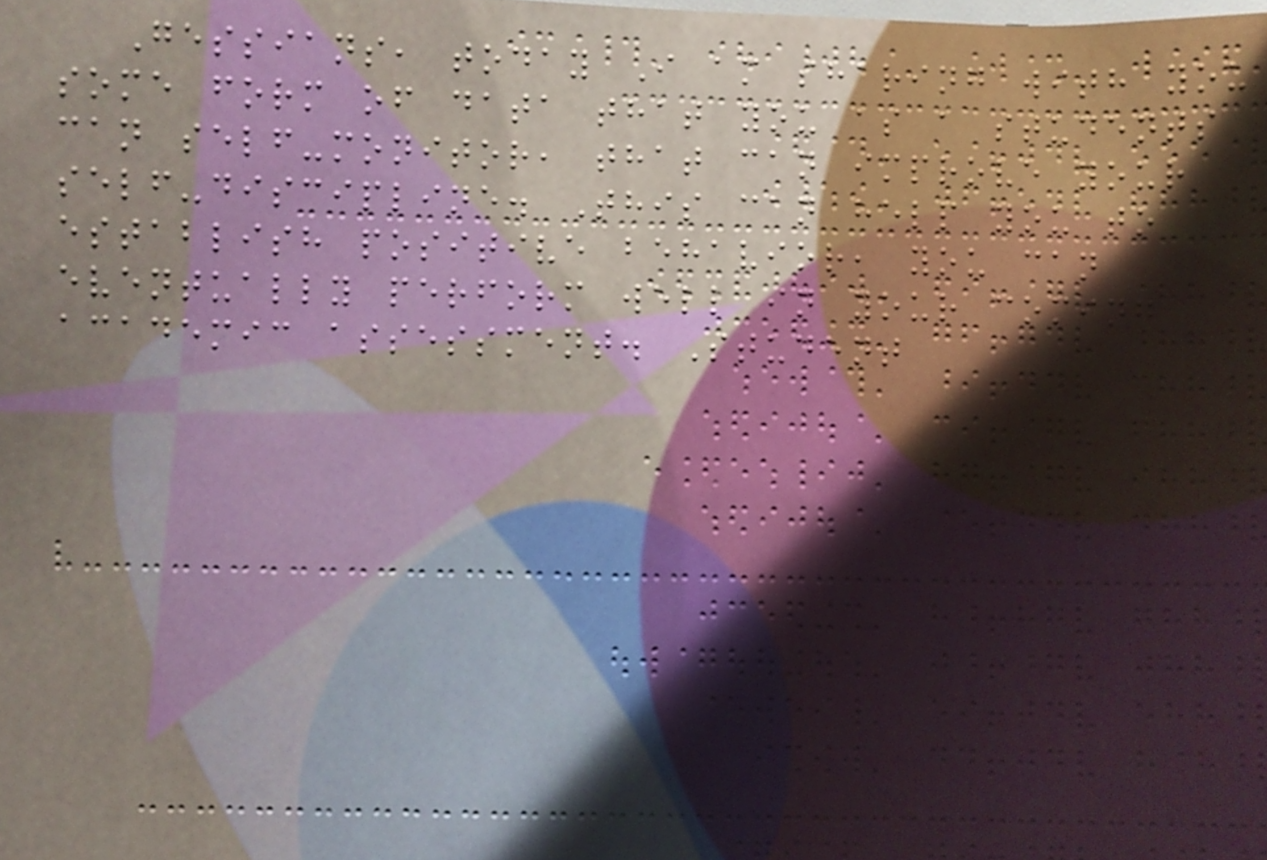Gessians, today I am sharing with you
some form of data that you as a students
can self-monitor, that can improve your
self-discipline. This can help you to
establish positive behavior, you can
eventually perform well in your coming
academic assessment. Student
